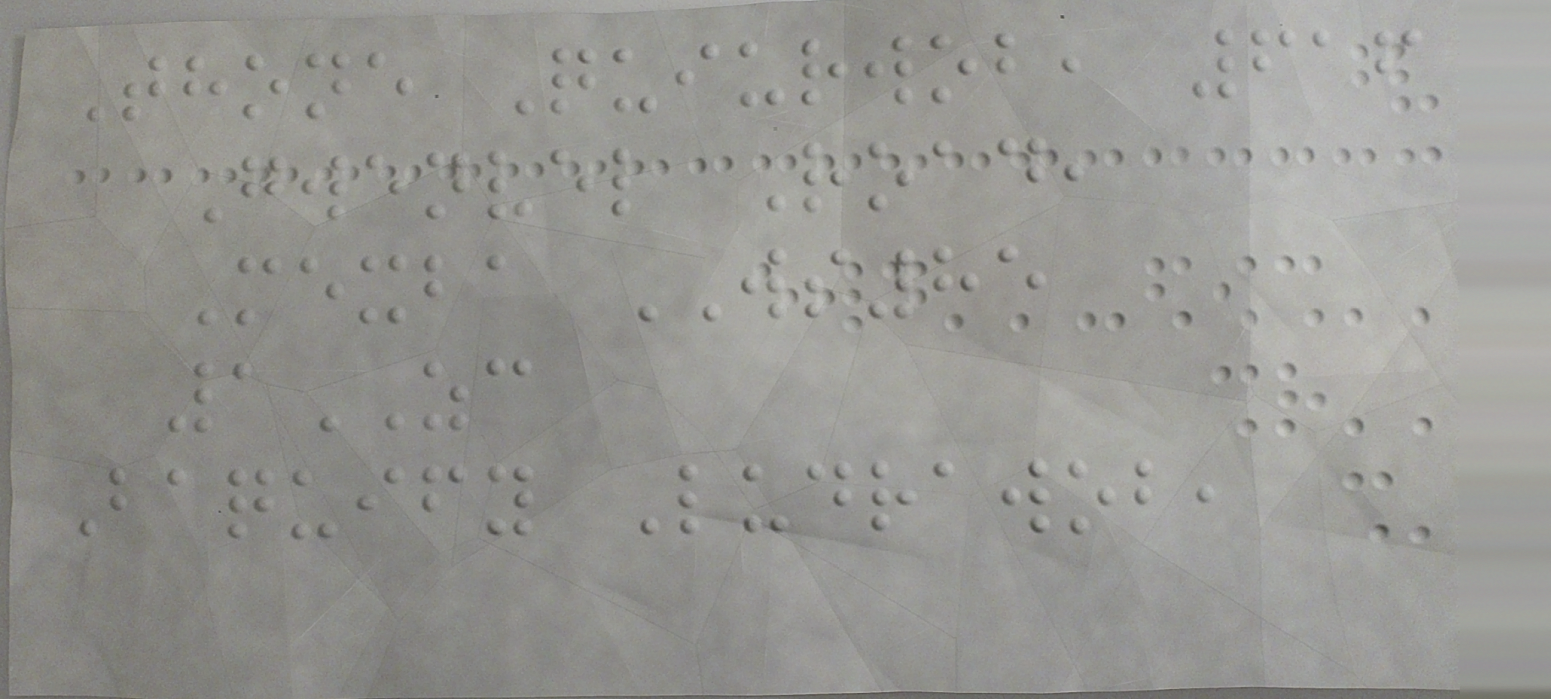Thone Quiurwob, 616
Gwenvel Road,
Mexba WS85
1ZC
Baquify Ludrawob,
